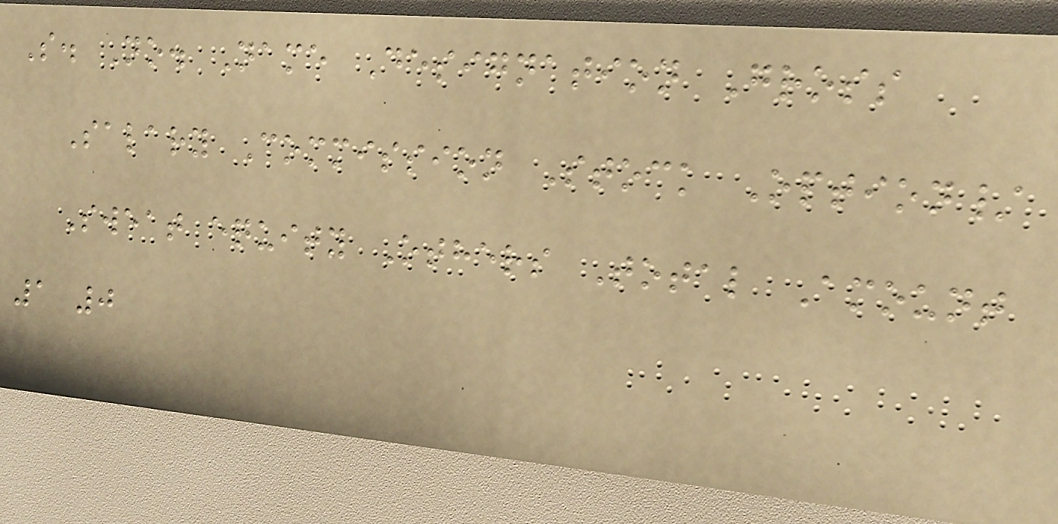S. No. Name Designation Gross
Salary Commission Stock Option/
Sweat equity Others Total Amount
1 0
